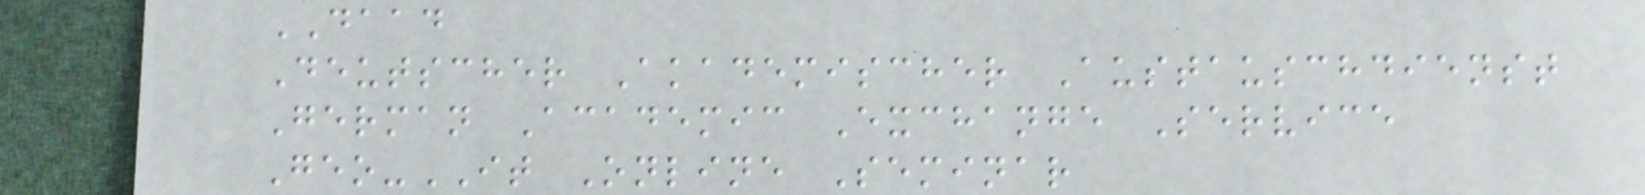DAAD
Deutscher Akademischer Austauschdienst
German Academic Exchange Service
Geo-IT Online Seminar
